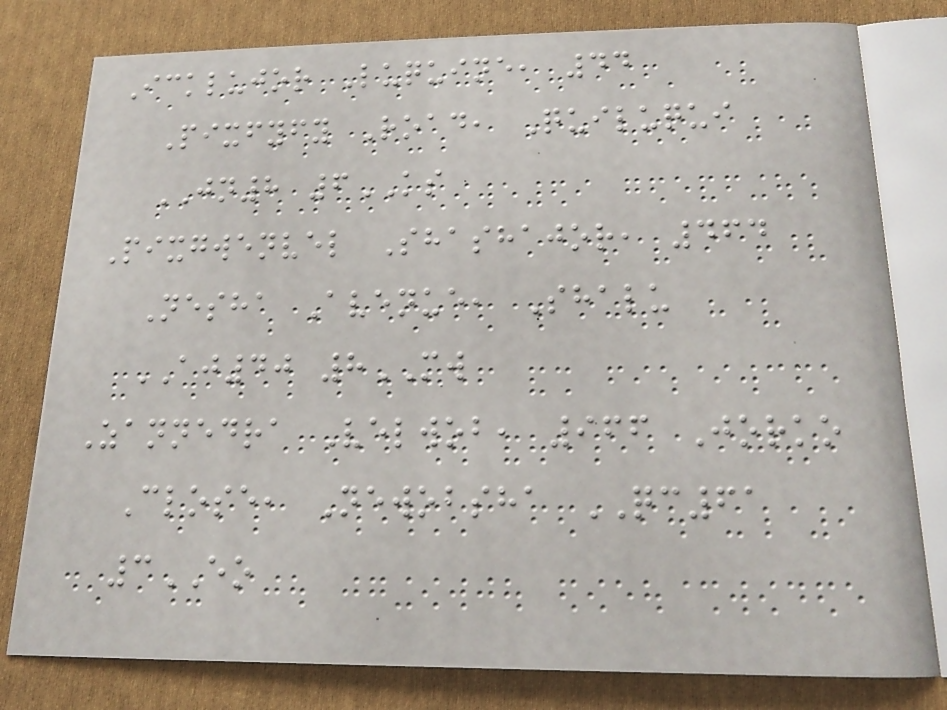Icklujor Luquine, 44
Pixfyfy Road, Quiluqui
JN8 6KS
Pixgwenvel Shashajor, 464
Nesha Avenue, Shalu
AJ40 8MW
Zannedra Velwob, 966 Jorko
Close, Newobsha QC61
3EO
